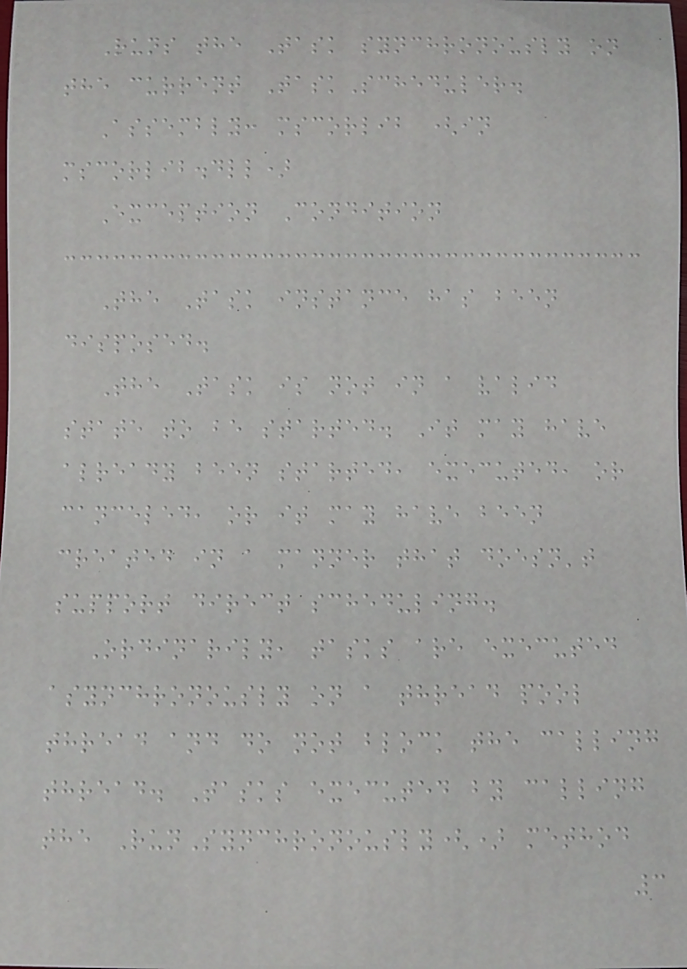Runs the Task synchronously on
the current TaskScheduler.
Assembly: mscorlib (in
mscorlib.dll)
Exception Condition
The Task instance has been
disposed.
The Task is not in a valid
state to be started. It may have
already been started, executed, or
canceled, or it may have been
created in a manner that doesn't
support direct scheduling.
Ordinarily, tasks are executed
asynchronously on a thread pool
thread and do not block the calling
thread. Tasks executed by calling
the RunSynchronously() method
3
